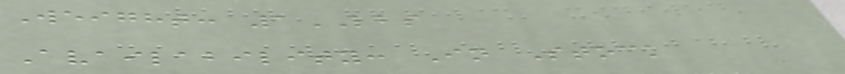Weight: 1LBS
Availability: In Stock
